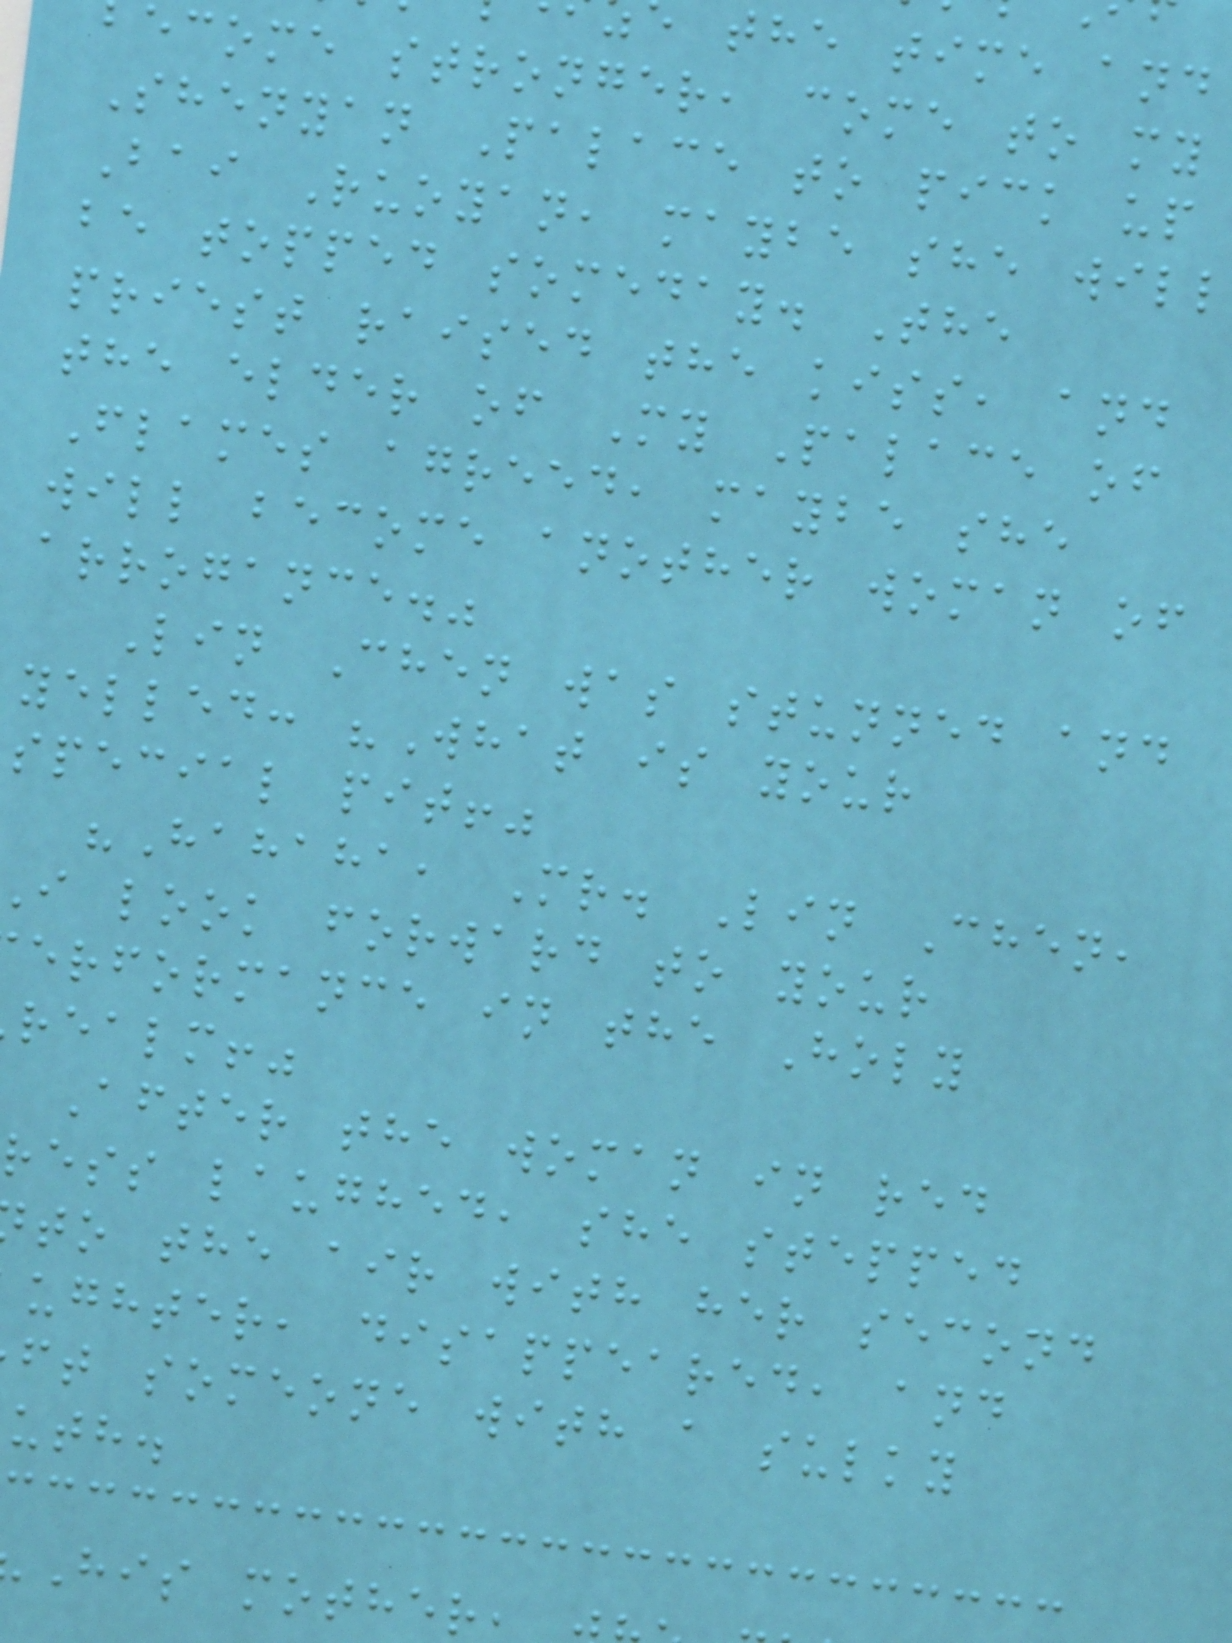the time and
ecome stronger, come to my
Shenyan Palace to pick up
Bai Ruoyan, maybe she will
be topped someday. The
priest raised the kiss, and
the elder of My Palace of
Flames agreed, maybe she
will become another woman of
arrogance."
Lin Chen was stunned and
yelled: "What is your
special pit!"
"Hahaha, Mr. Lin Chen,
i look forward to your
erformance in the Holy
realm!"
After the woman in red
ress laughed, she stepped
to the air with her second
ughter, disappeared, and
ft someone with a sulky
uth.
His mother
